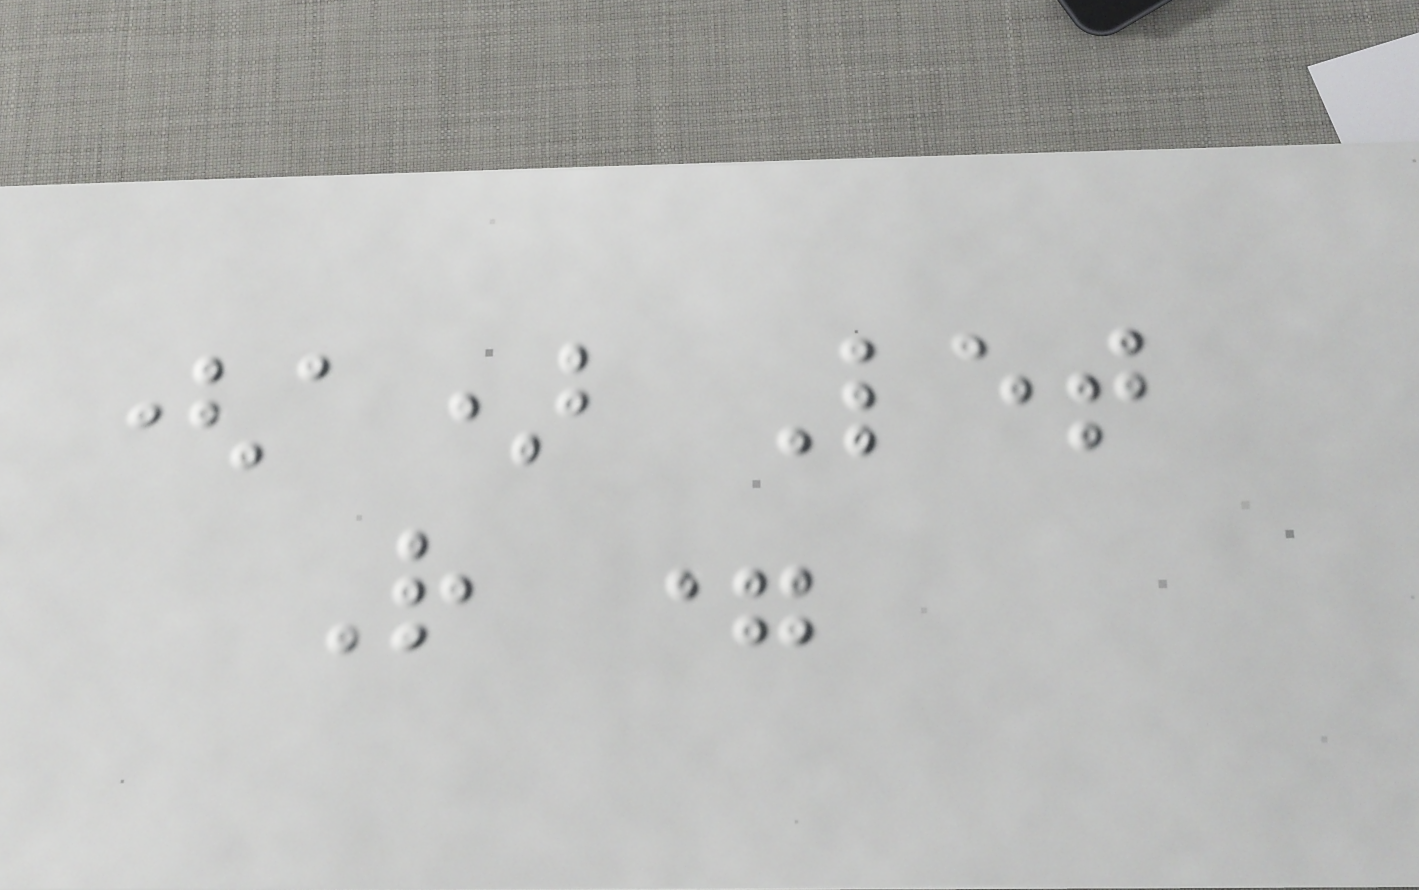(a) Let
R =
